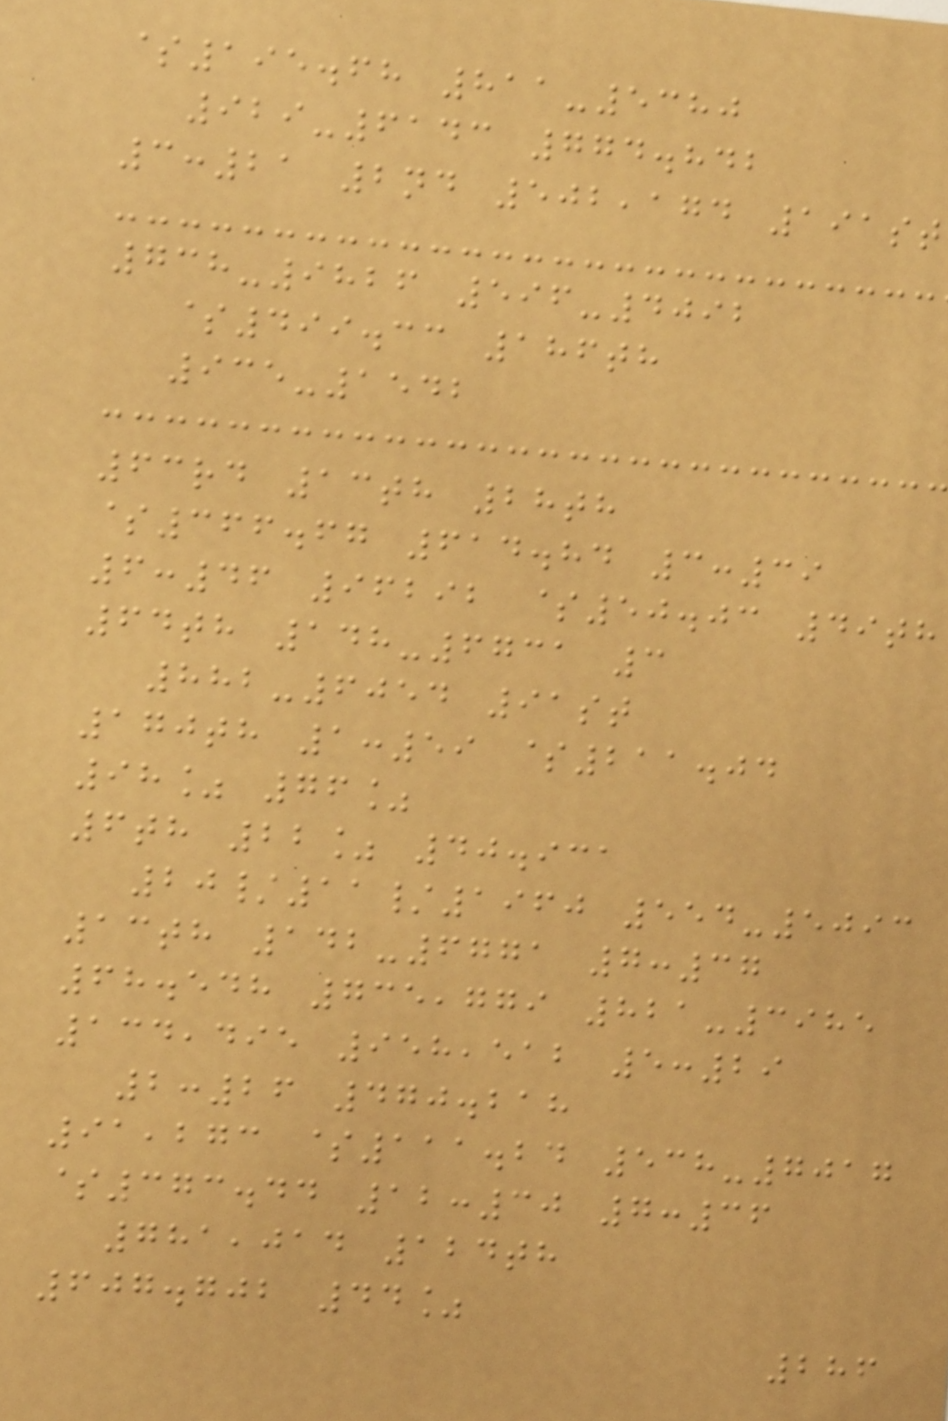$195.68 811-5380
929-6143 774.842
3:21 2nd 502,174 191st
738-9826 596-4092
$499.33 186th
935-1542
63rd 13th 28th
$366.67 614.84 3:39
6:46 96292 $50.03 49th
64th 148-6731 3
882-6054 91st
170th 1:59 $211.04
98% 76%
6th 22% 40.931
20/11/1960 554-5093
13th 142-6771 7:37
68.548 735,779 821-3985
134,495 958,512 5:29
2:26 470.218
91,273 $111.24 538-7017
$373.44 12:30 7:36
781,014 124th
607.702 44%
286
